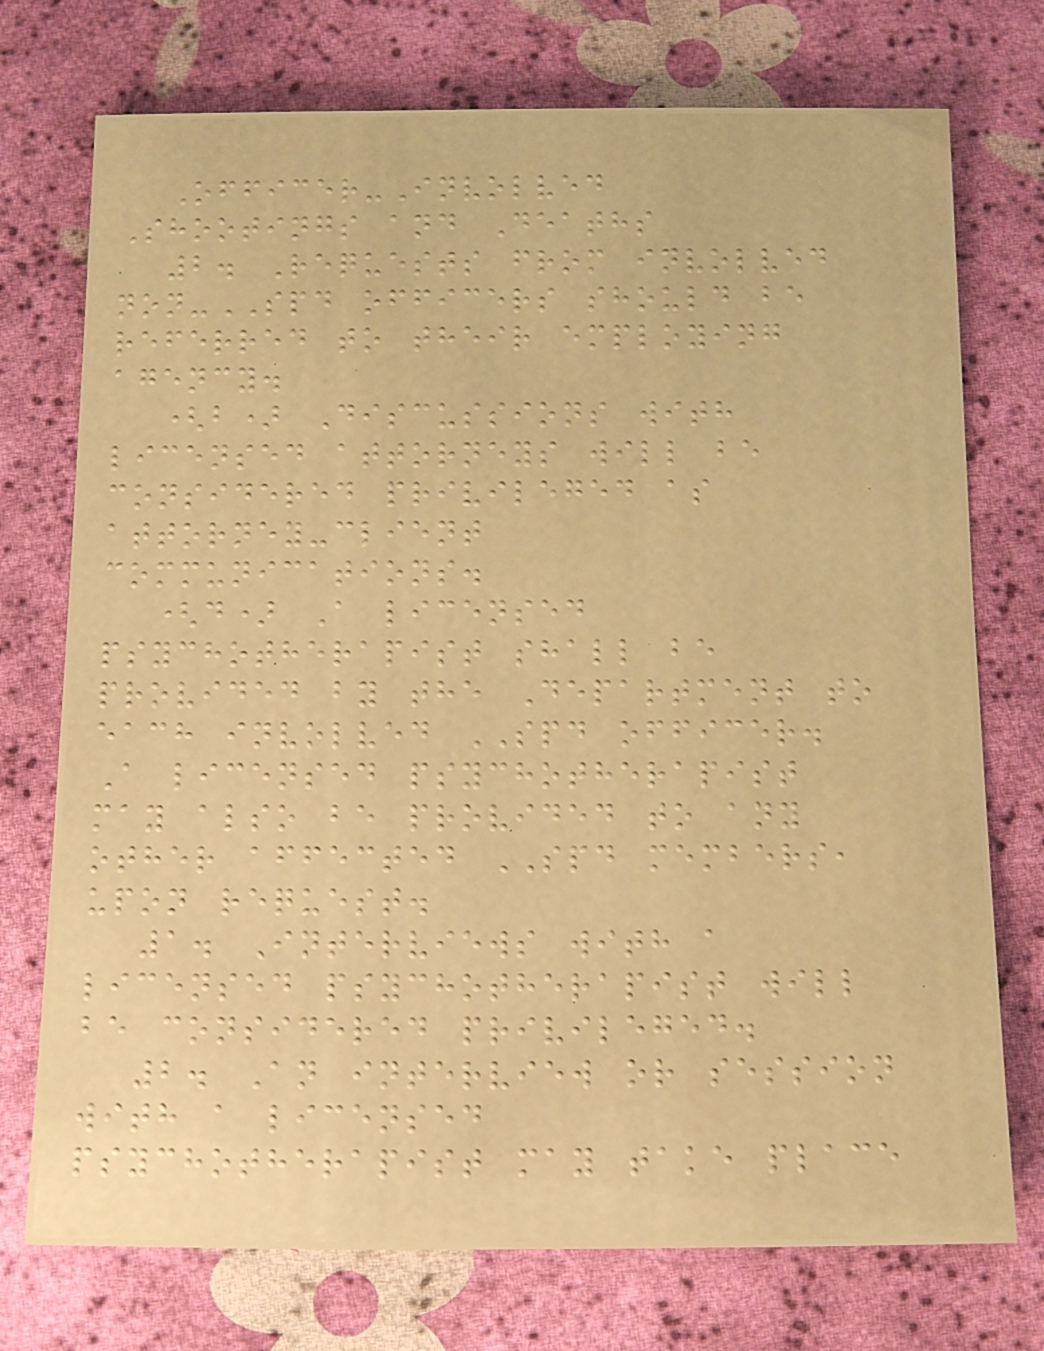Officer-Involved
Shootings and Deaths
2. Requests from involved
non-SPD officers should be
referred to their employing
agency.
(b) Discussions with
licensed attorneys will be
considered privileged as
attorney-client
communications.
(d) A licensed
psychotherapist shall be
provided by the Department to
each involved SPD officer.
A licensed psychotherapist
may also be provided to any
other affected SPD members,
upon request.
1. Interviews with a
licensed psychotherapist will
be considered privileged.
2. An interview or session
with a licensed
psychotherapist may take place
